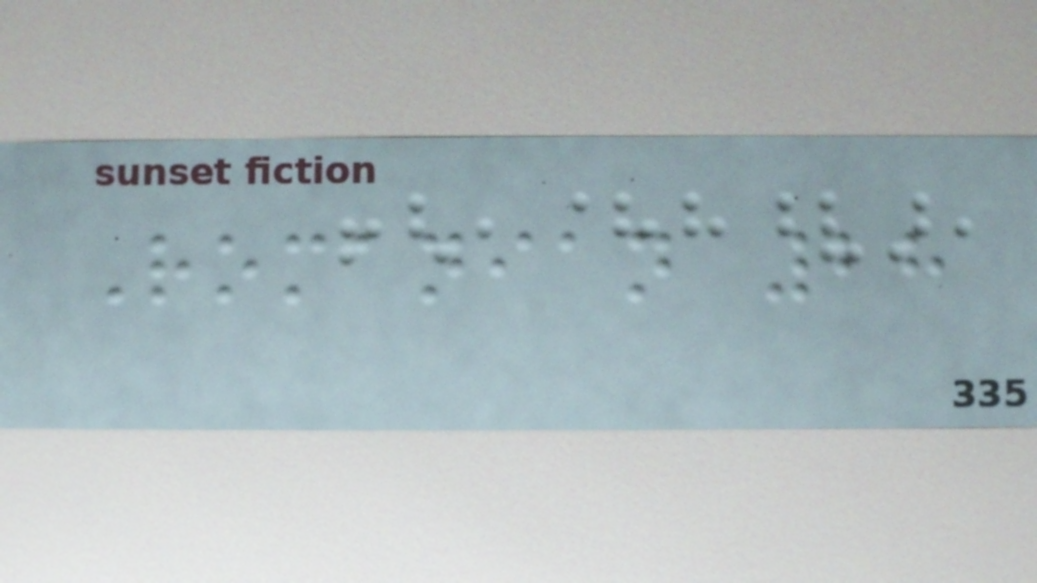Romanian 28
